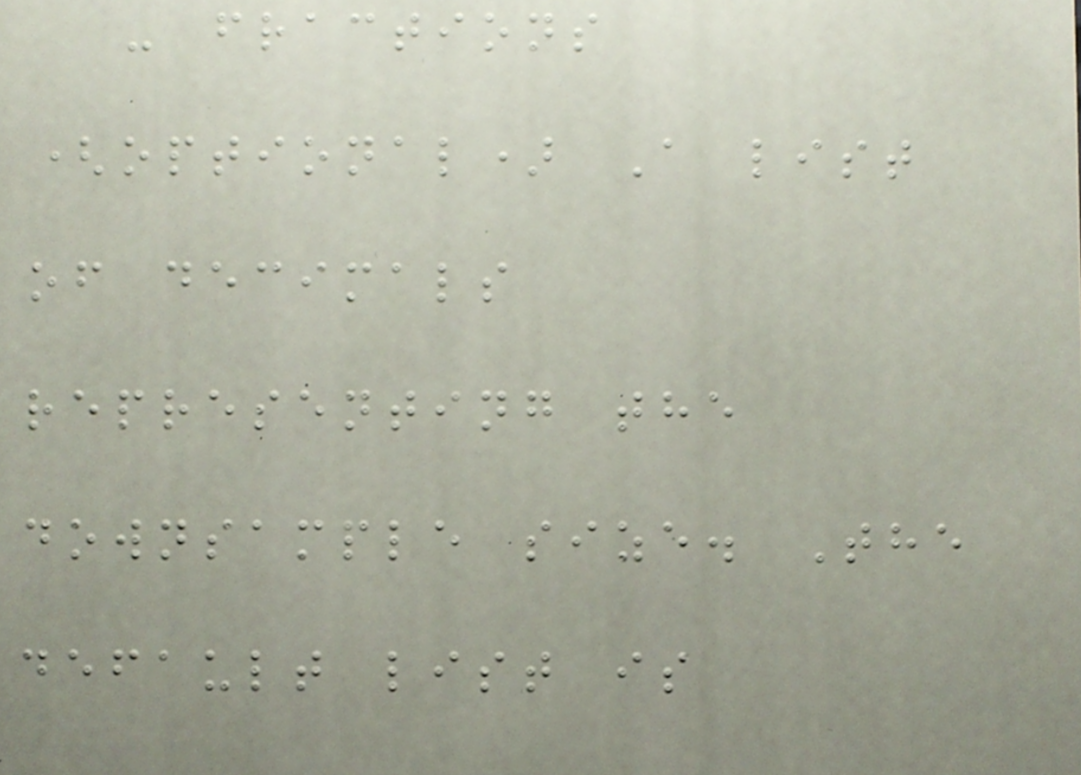- fractions
(optional) A list
of decimals
representing the
downsample size. The
default list is
